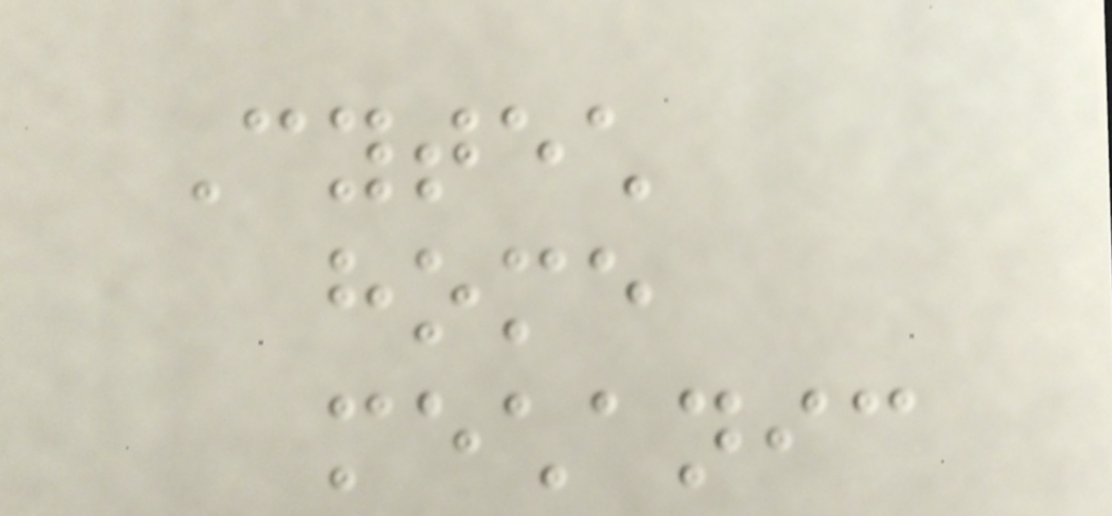Cytech
home
mechanic
